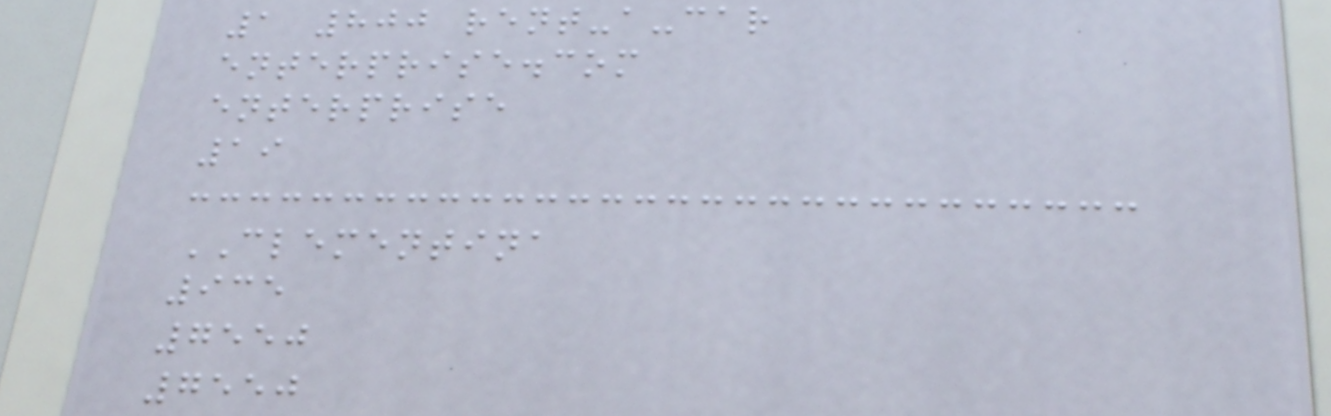1 800 rent-a-car
enterprise.com
enterprise
19
CLEMENTINA
935
7550
7550
